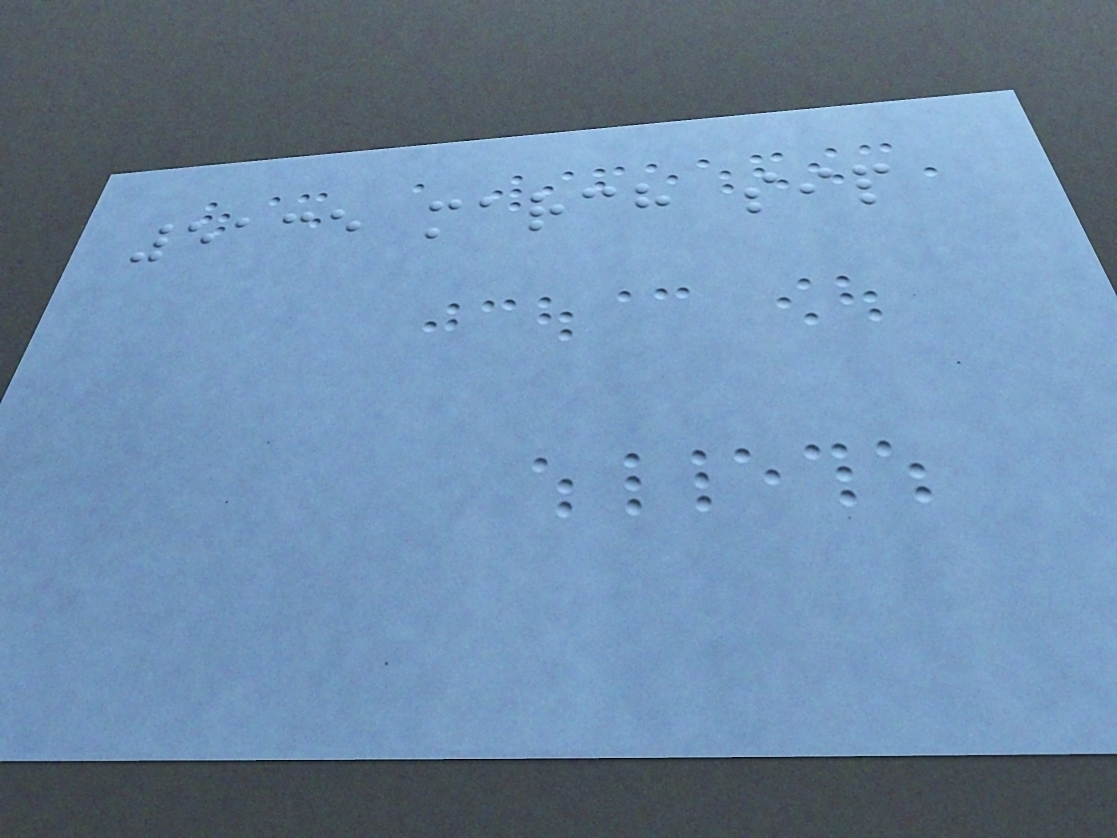5135 march sip
